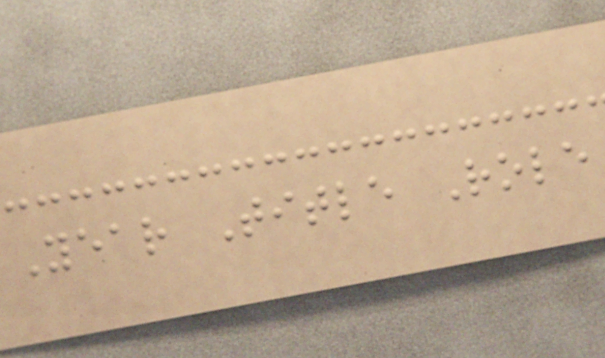Year Title Role
